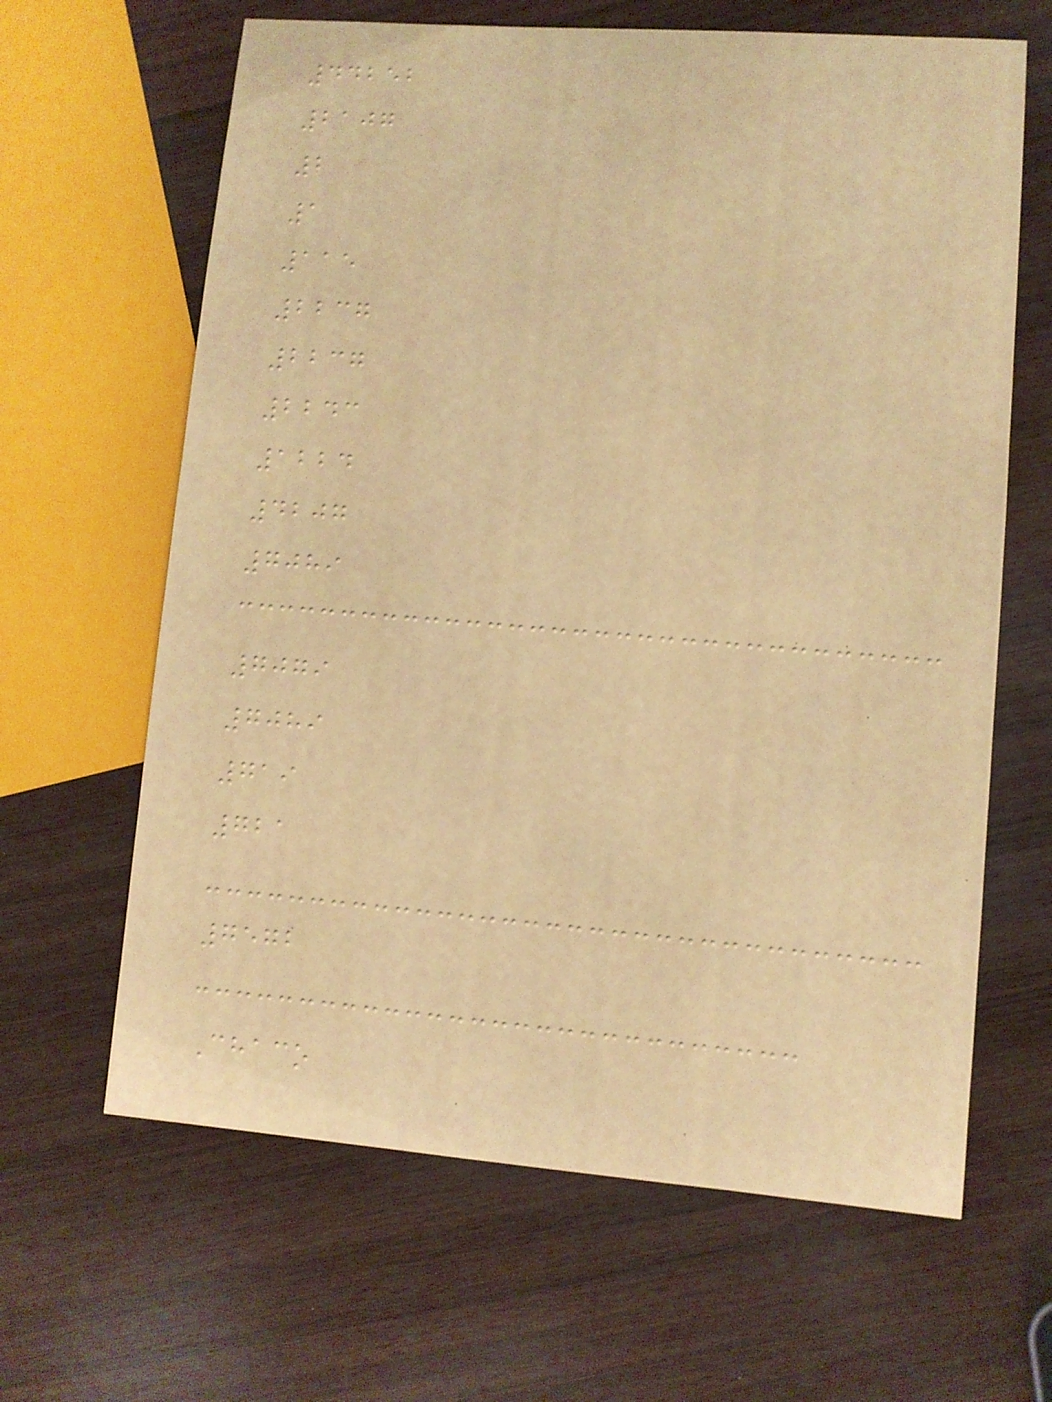44252
2107
2
1
115
2237
2237
2243
1224
4207
7089
7079
7089
719
721
7572
Chaco
